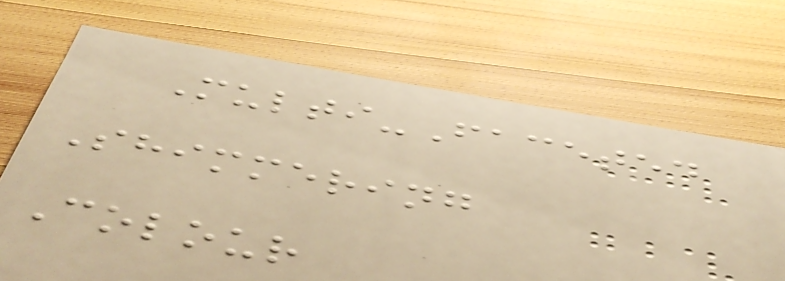Multi-Faceted
Shimmering
Colour
